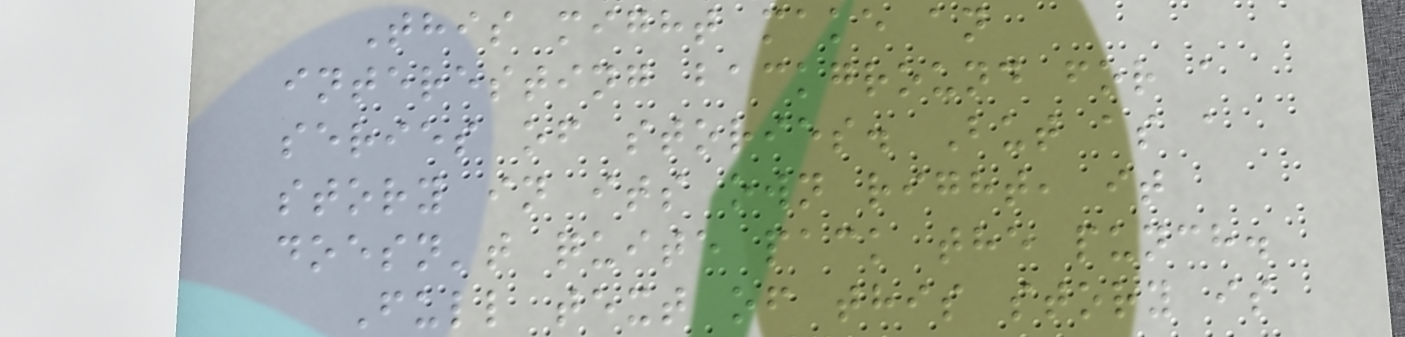This might make an
interesting background for a
series of stories. But as a
story in its own right, it
doesn't quite pack the punch.
Full text of this story is
